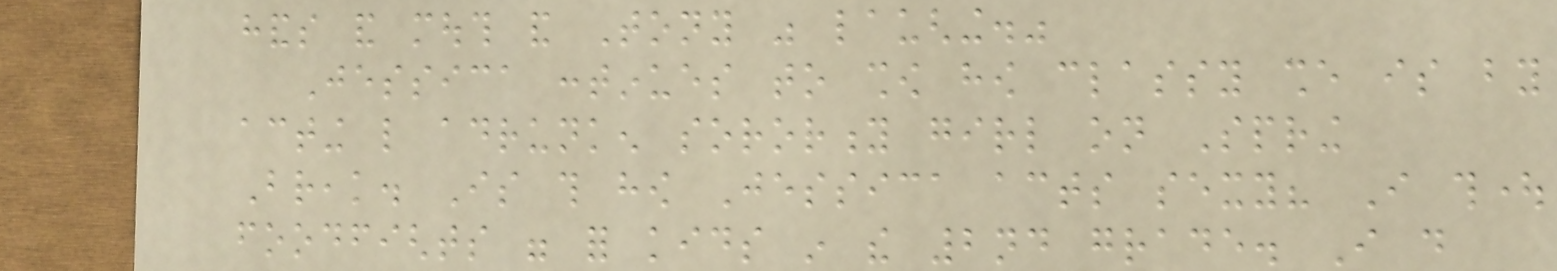hands and mouth and Tony was laughing."
Jessica continues to show how classy she is by
acting like adrunken sorority girl on Spring
Break. Is this how Jessica acts sexy? I thought
foodfights were for kids in the 2nd grade. I do
